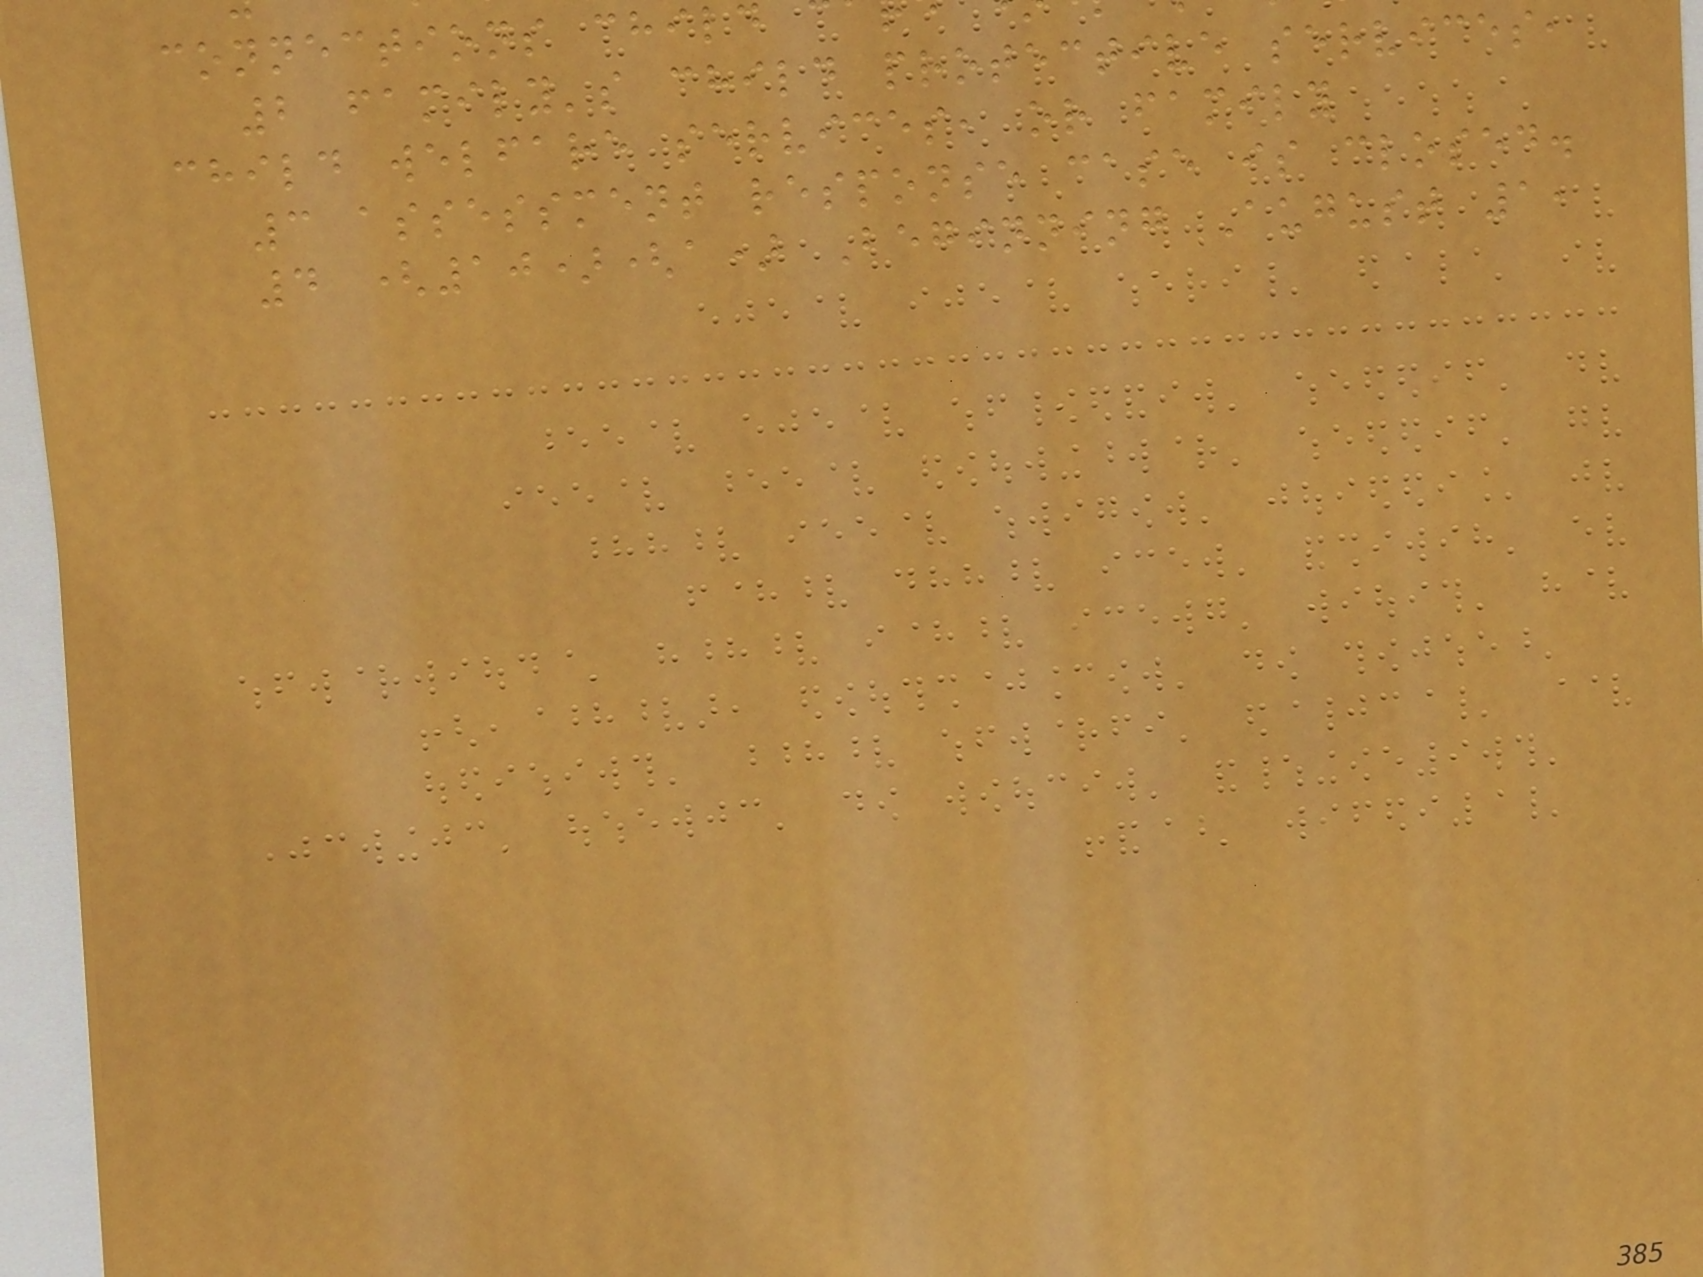connections child
2 family's child protective services,
child welfare services, or family
3 assessment response case is closed.
4 (10)(a) Beginning August 1,
